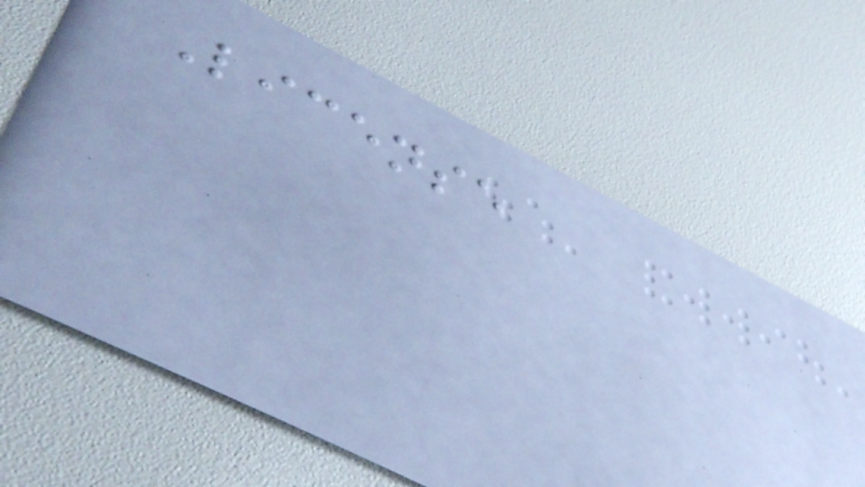License
